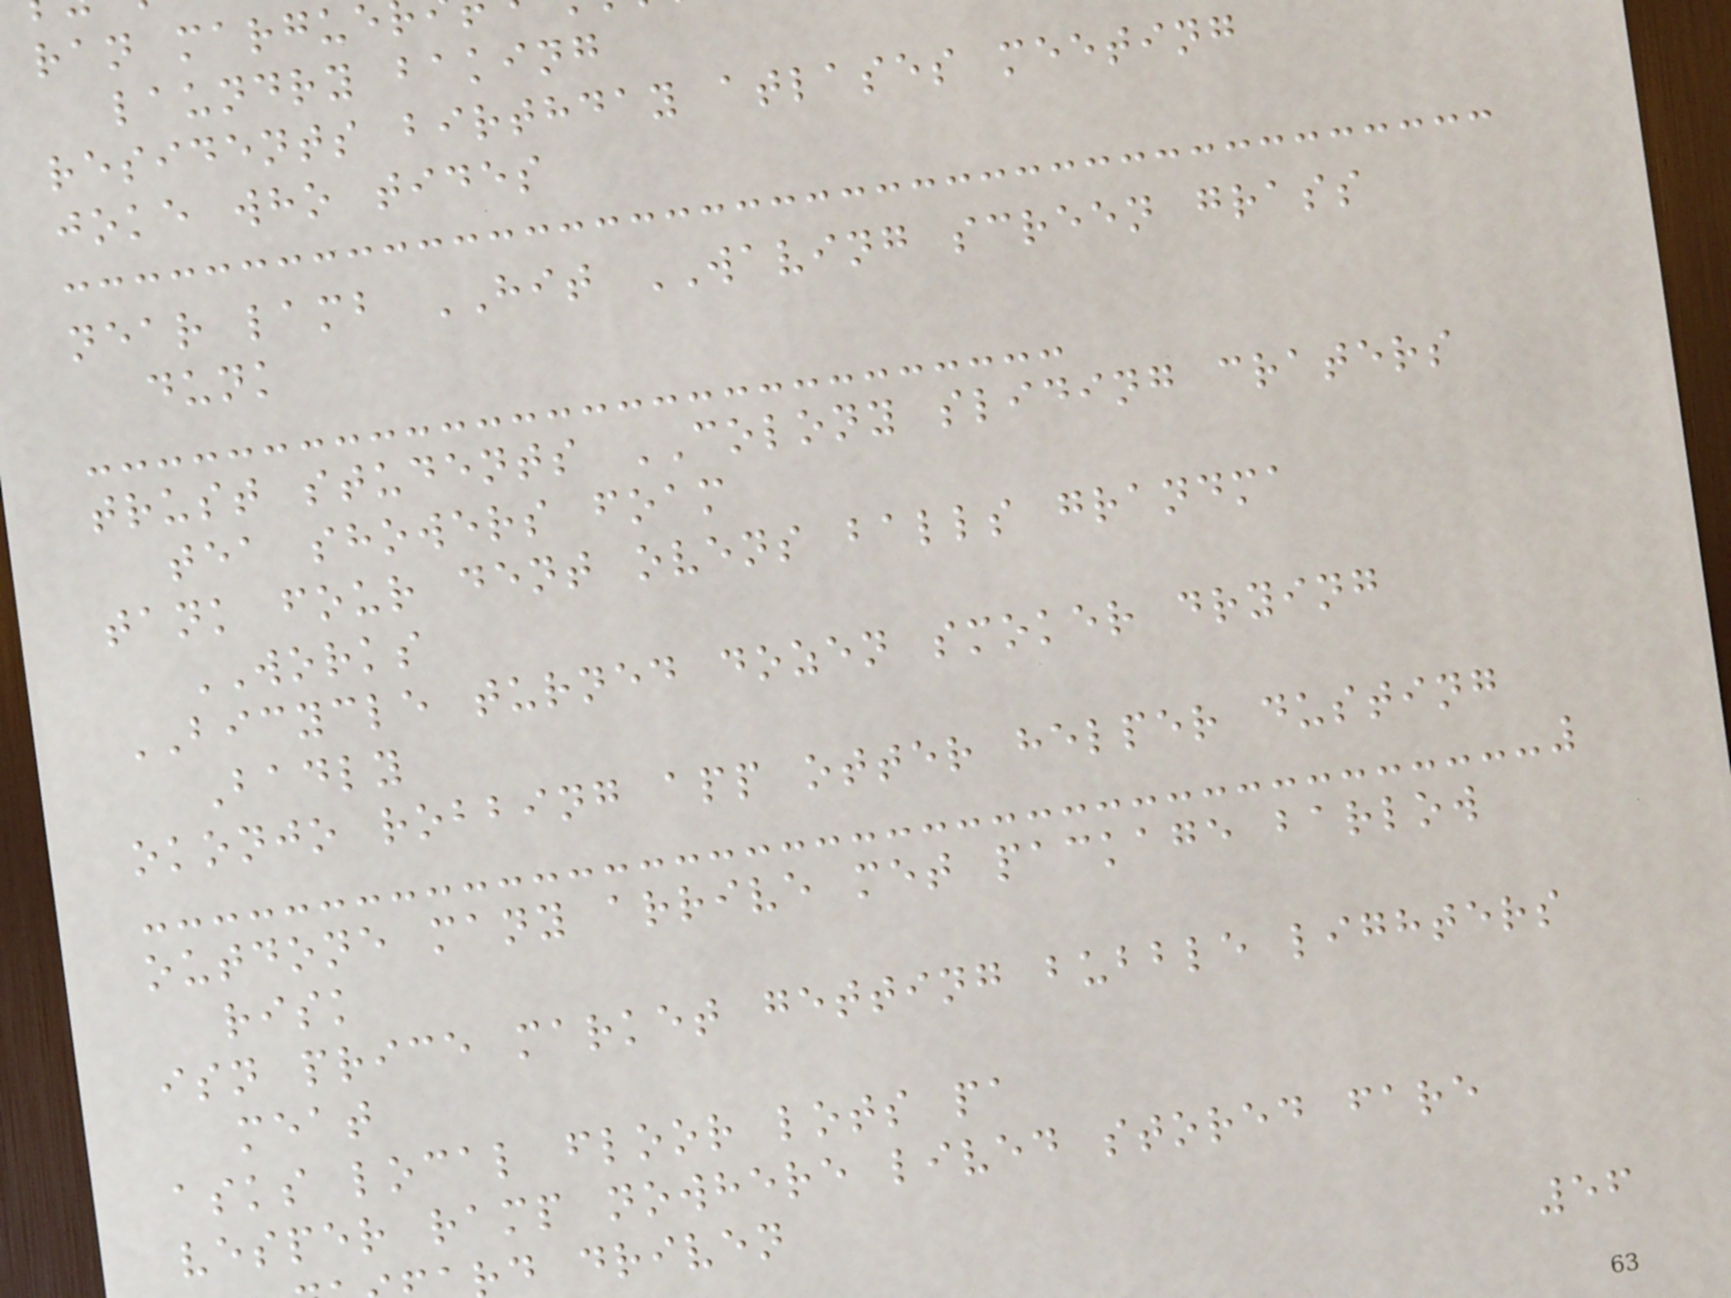ran margue
laundry baking
residents birthday atlases meeting
joke who tides
near lamb HIT WAVING screen grass
dunk
trust students COLONY sliding craters
tea showers foam
tank four dent ovens balls grandma
WORKS
BICYCLE turned dozen smoker drying
Badly
okonjo robbing app otter helper dusting
outdone many arrive met package barlow
risk
isn price market getting bubble lighters
meat
asks local floor lots pa
vesper ramp nowhere lived stored fare
d driven
56
